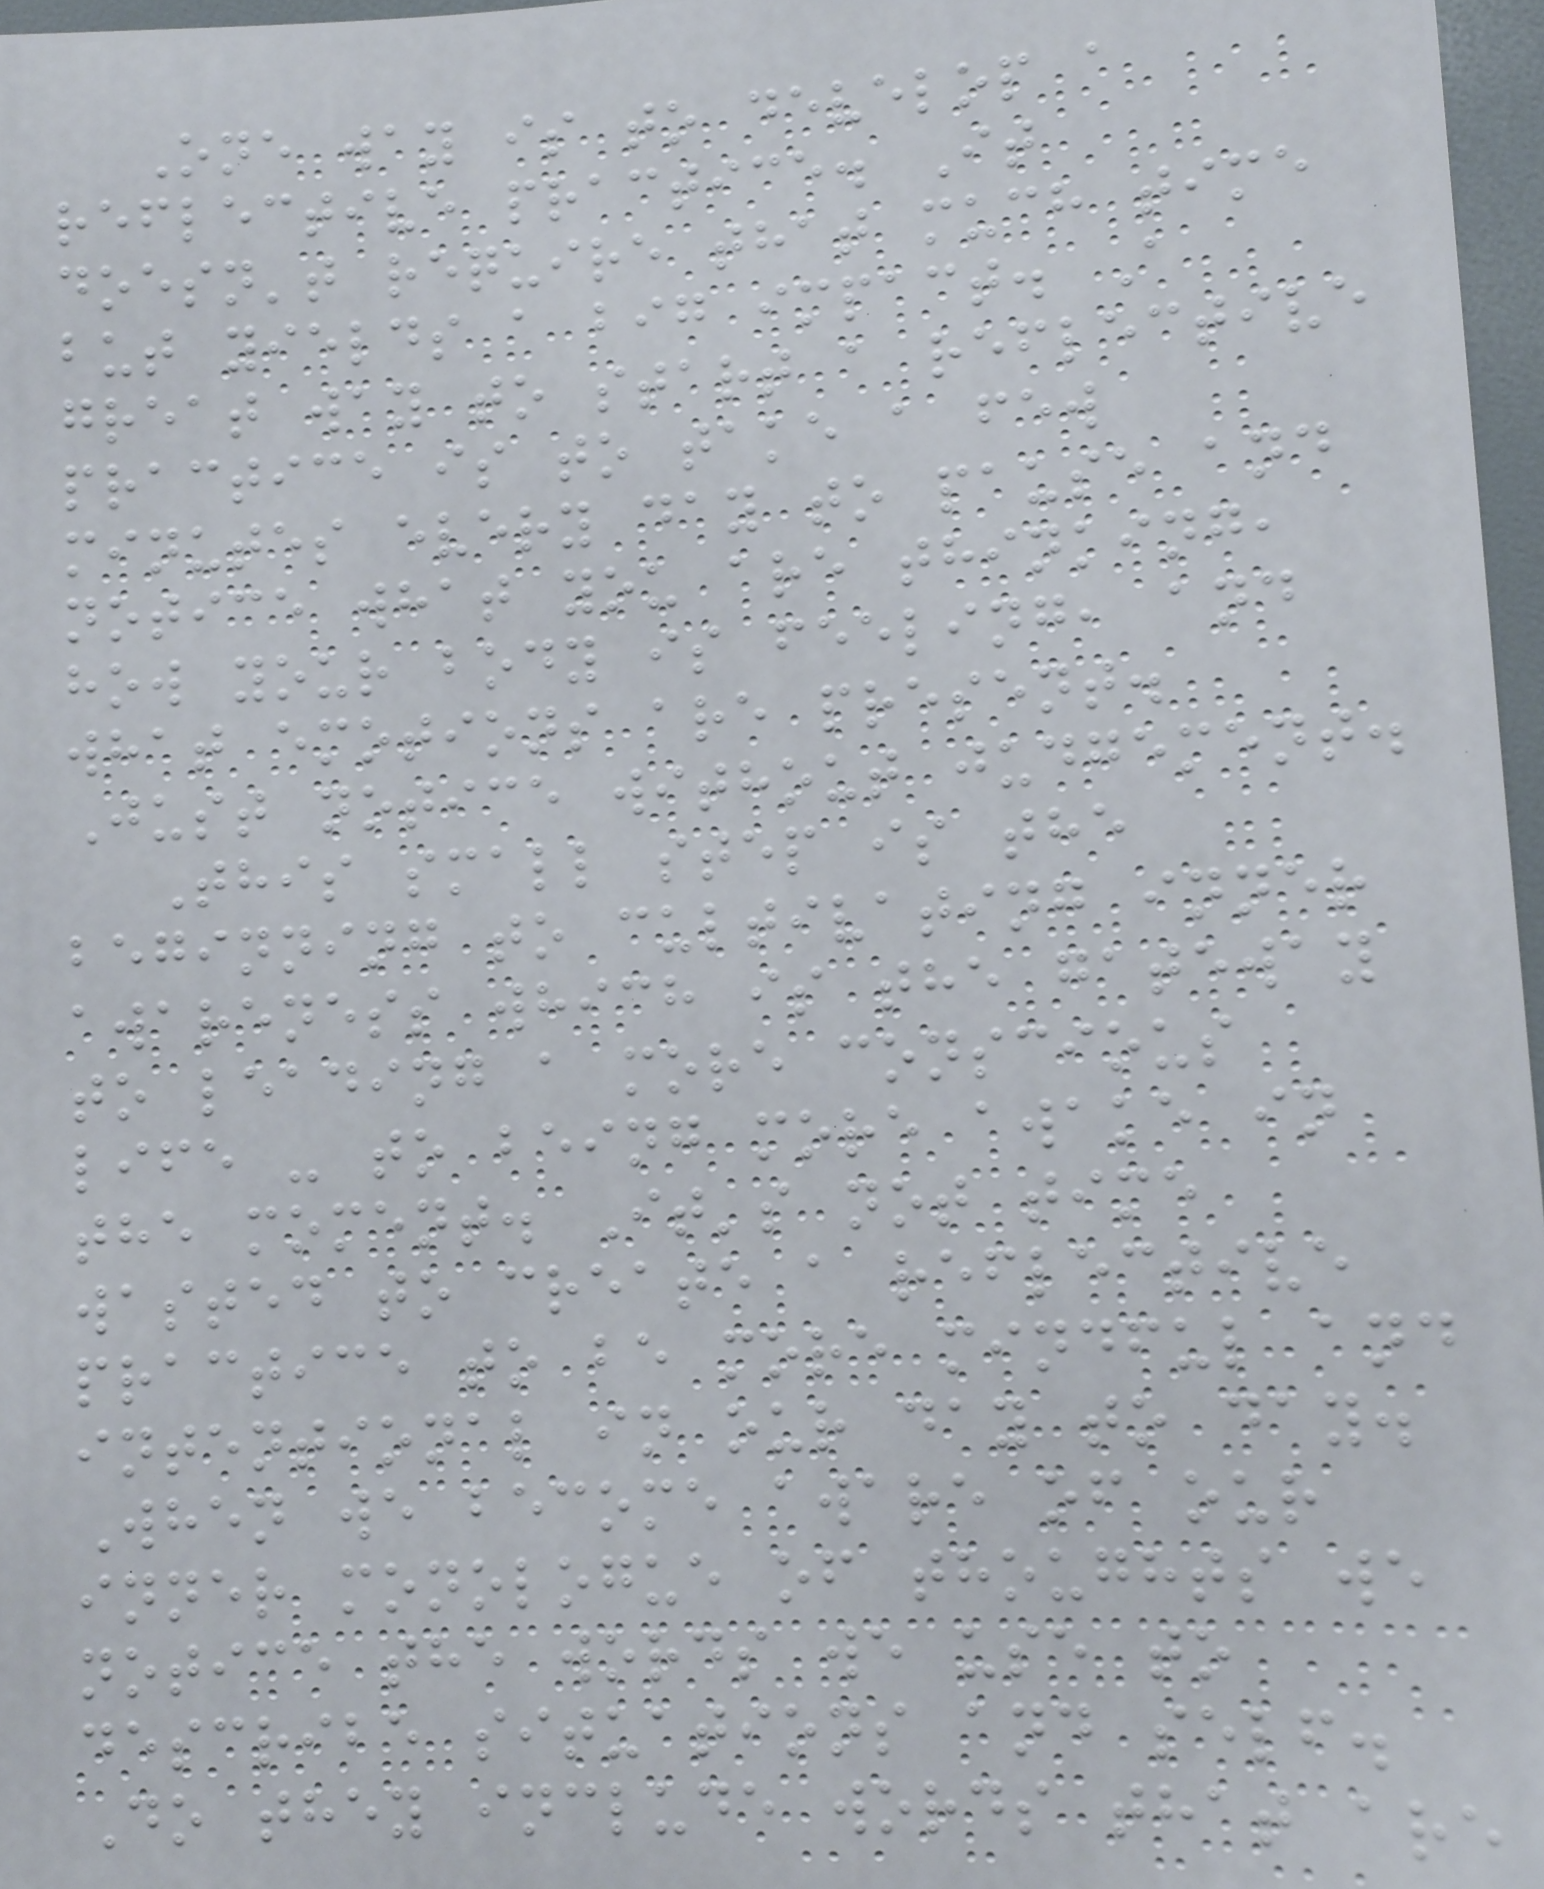One way is to develop a
reflective practice. It
doesn't require that much time
but yields a big impact. A
great way to start a reflective
practice is to take a few
minutes every day to pause and
notice what you are thinking,
how your body is feeling, and
what emotions are present.
Just notice without judgement.
This small step is the
beginning to cultivating inner
awareness which is the gateway
to leading a more conscious
life - to being more awake in
the moment. It's not time
wasted to create a reflective
practice to be more mindful and
intentional in our day to day.
When we become aware of our
inner monologue of thoughts we
notice the words we use to
describe situations and self.
Do they include words that are
